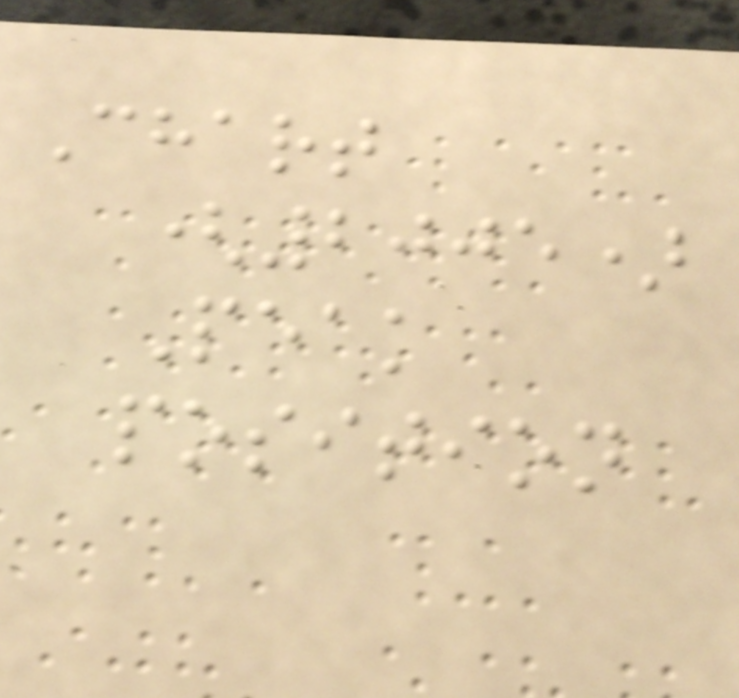Chart
(2005)
Peak
position
